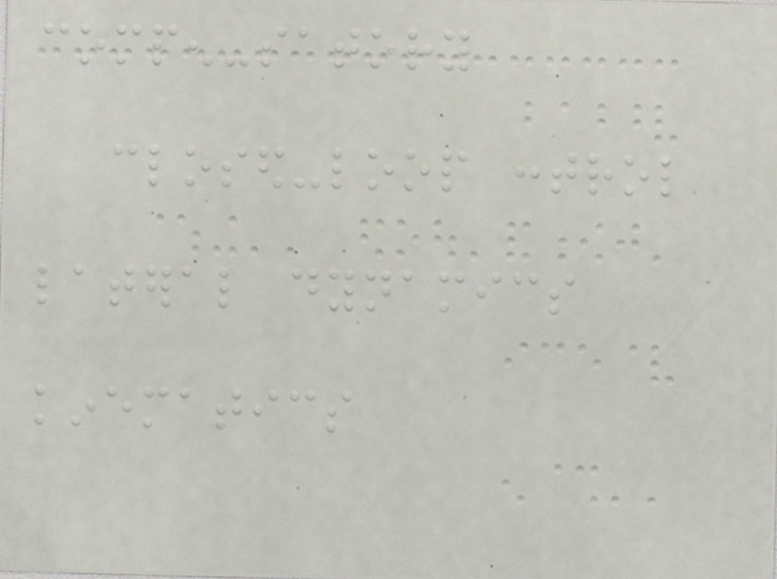compen-satory
closed-loop control
lateral dynamics
kinematics
